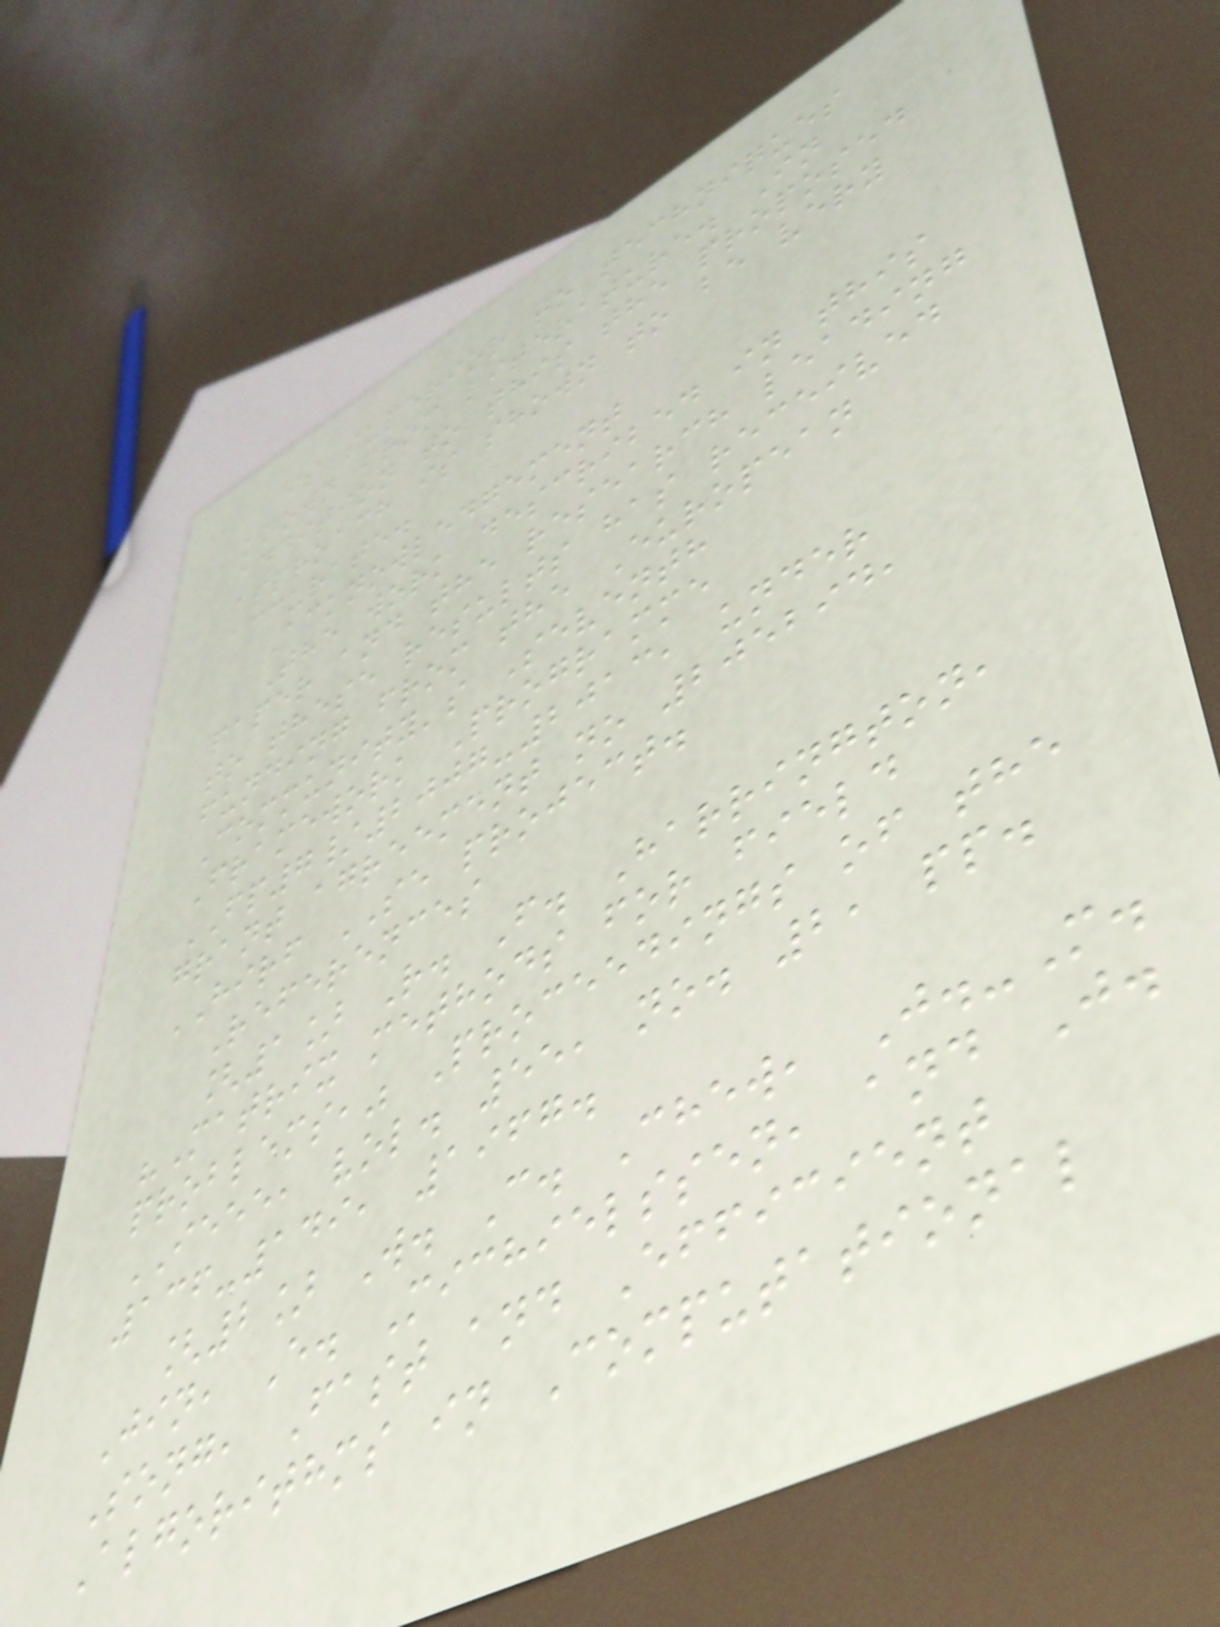is superior to techniques
known from literature. In
addition to this the proposed
approach is shown to be very
accurate.
Acknowledgement
The work described in this
paper and the research leading
to these results has received
funding from the European
Community's Seventh
Framework Programme
FP7/2007-2013, under
grant agreement no 205294,
HIRF SE project.
References
[1] R. F. Harrington,
"Matrix methods for field
problems," Proceedings of the
IEEE, vol. 55, no. 2, pp.
136-149, 1967.
[2] W. C. Chew, J.-M.
Jin, E. Michielssen, and J.
Song, Fast and Efficient
Algorithms in Computational
